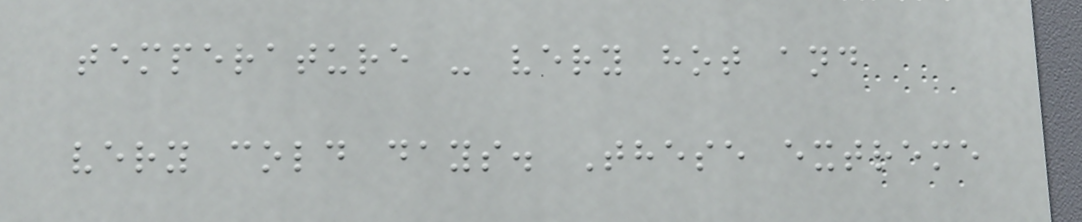temperature - very hot and
very cold days. These extreme
